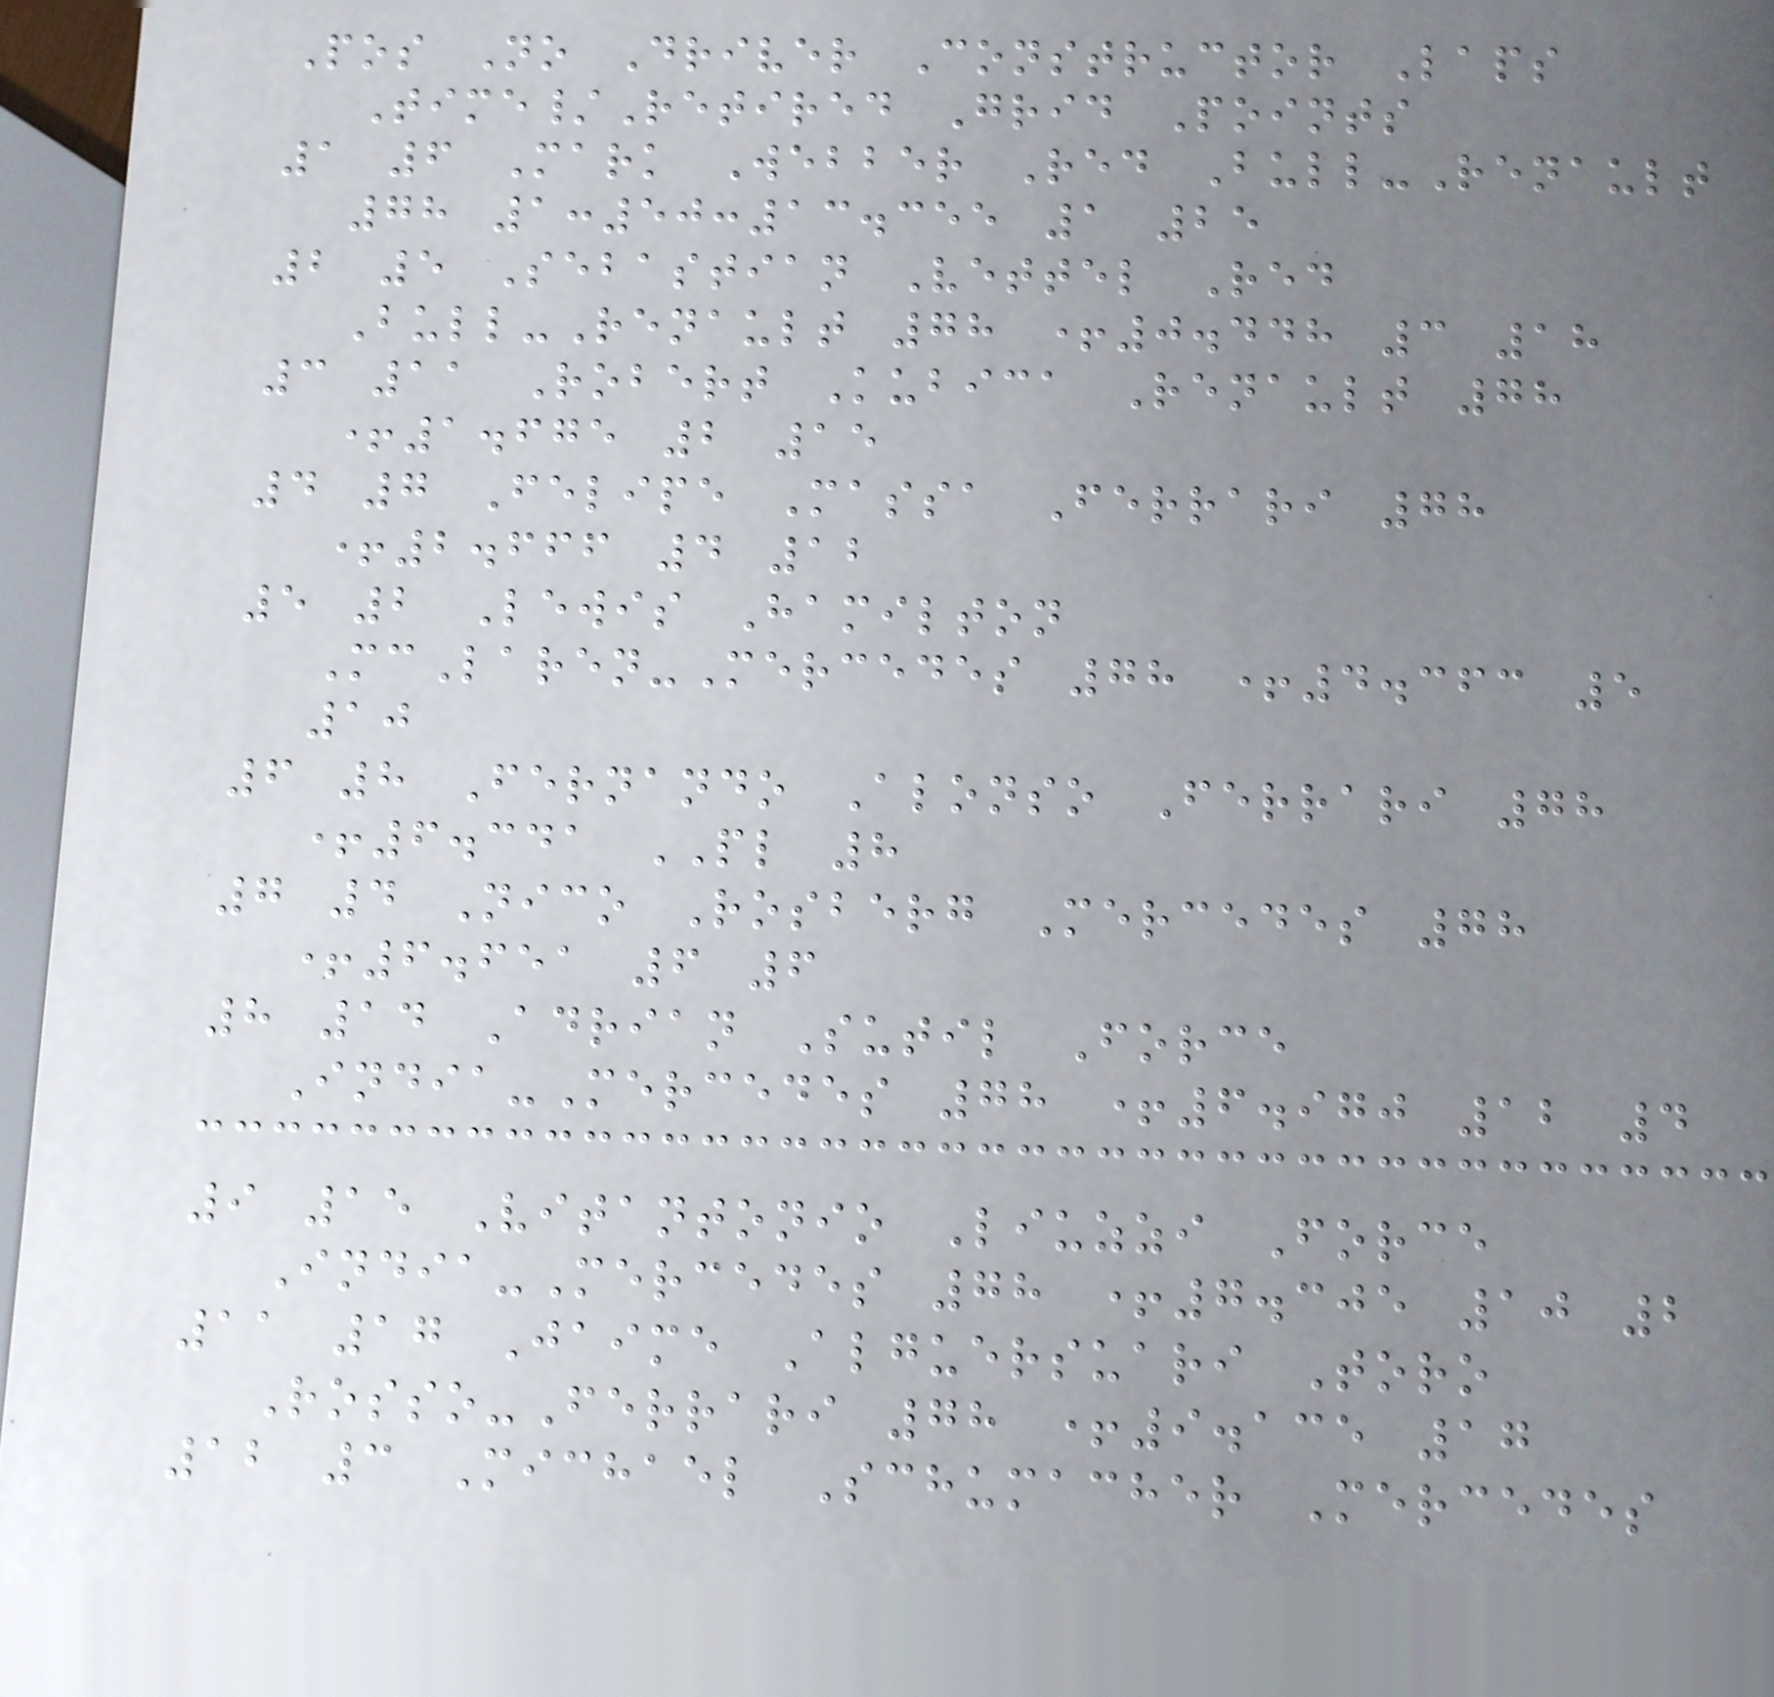Pos No Driver Constructor Laps
Time/Retired Grid Points
1 6 Mark Webber Red Bull-Renault
78 1:50:13.355 1 25
2 5 Sebastian Vettel Red
Bull-Renault 78 +0.448 3 18
3 11 Robert Kubica Renault 78
+1.675 2 15
4 7 Felipe Massa Ferrari 78
+2.666 4 12
5 2 Lewis Hamilton
McLaren-Mercedes 78 +4.363 5
10
6 8 Fernando Alonso Ferrari 78
+6.341 PL 8
7 4 Nico Rosberg Mercedes 78
+6.651 6 6
8 14 Adrian Sutil Force
India-Mercedes 78 +6.970 12 4
9 15 Vitantonio Liuzzi Force
India-Mercedes 78 +7.305 10 2
11 17 Jaime Alguersuari Toro
Rosso-Ferrari 78 +9.135 17
12 3 Michael Schumacher Mercedes
